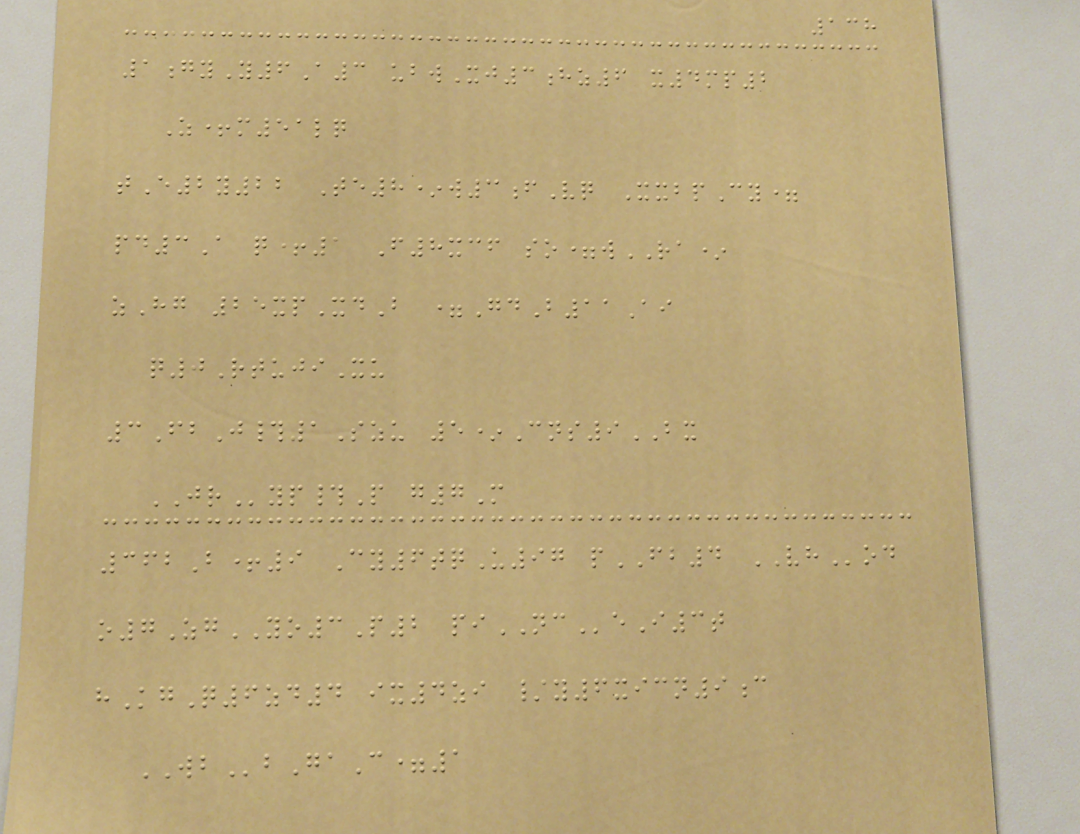138
1gyY6A3 ubwXj3hz6 x4mp2
Z+m51lq
tE2y22 Te8*w3fVq XxbpCy=
pd3A q+1 F8xcf so=wRA*
zHg 25xpXdB =GdB11Ai
q0RtujiXu
3FbJ#1Szu 5*Cns9BX
JRyp#P g7M
362B+9 Cy6tqU97 pFB4 VHod
o7ZgYO3P2 piNCeI3t
hKgQ6zd4 ix4zi /y6xicn9c
WBbGaC=1
